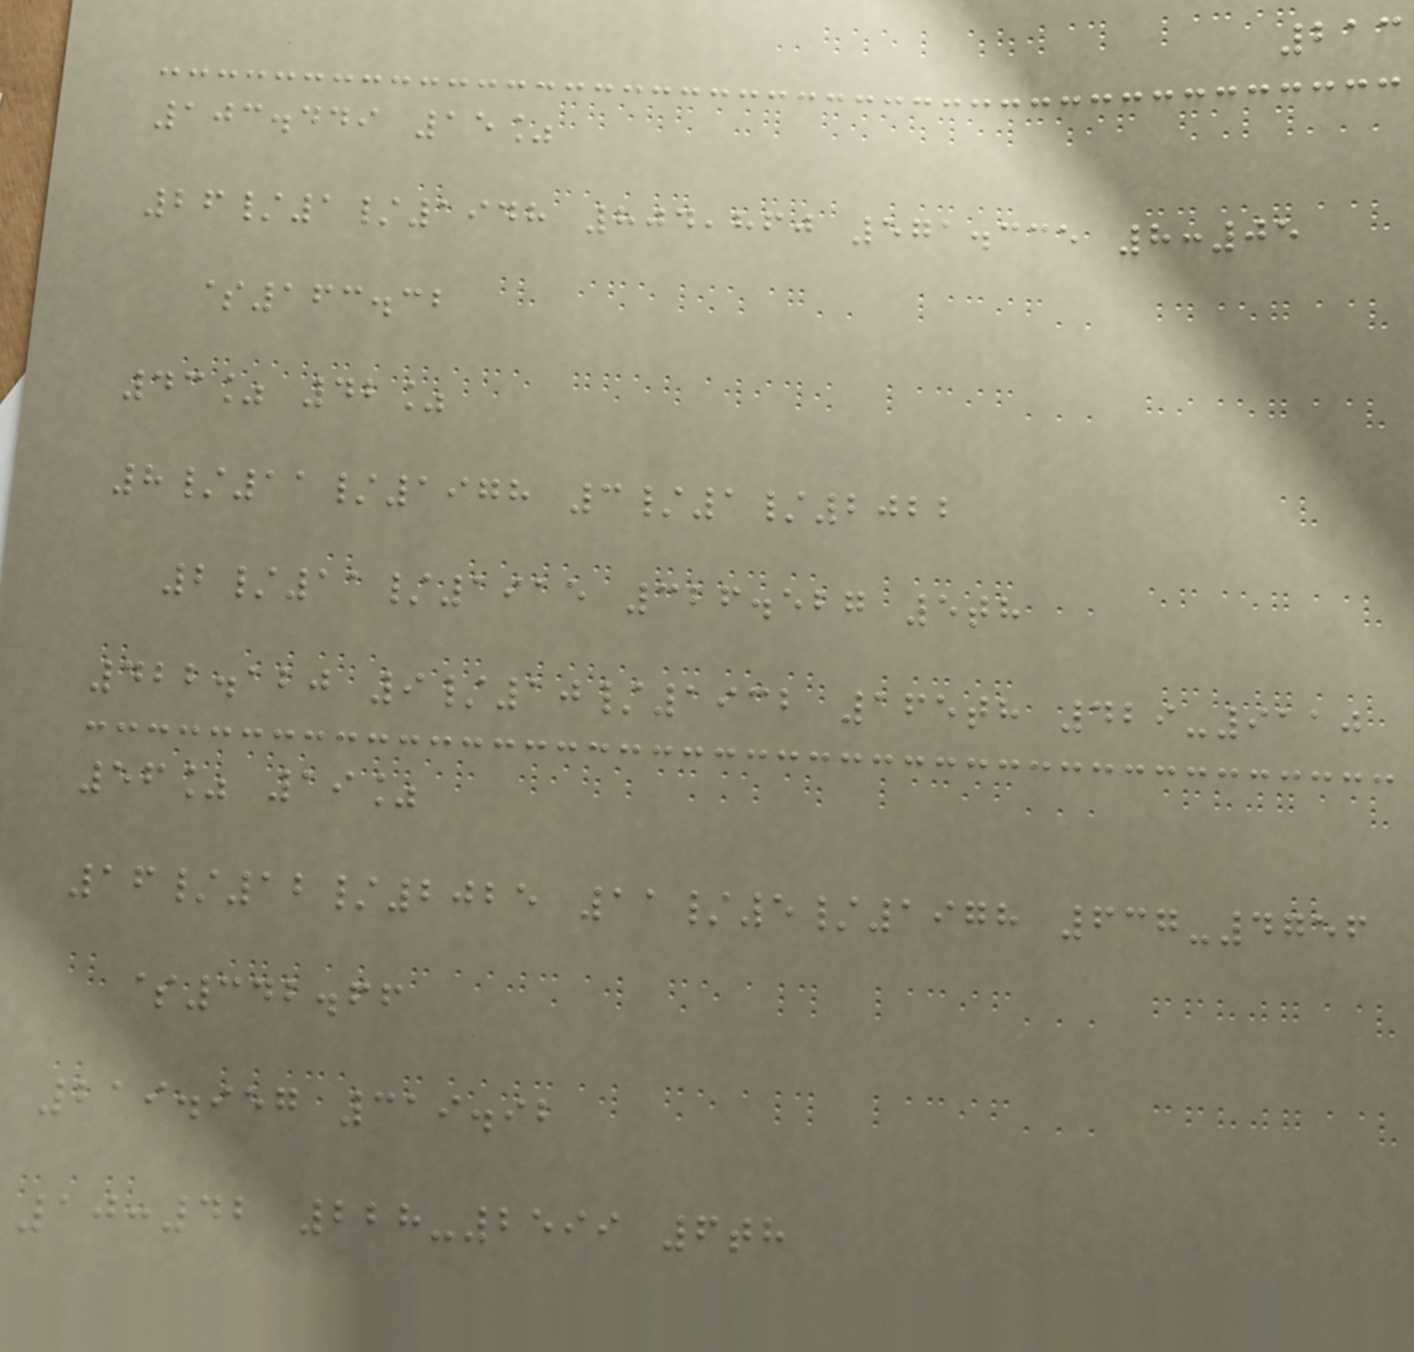213
103.449 15%
26/1/1948 804,860 571.335 8:05
$163.32
43% 42%
8/11/1978 3/1/2022
2/11/1915 326.527 5th
422.120 9/10/1932 165th 429-9110
56% 19%
16/12/2025 11/5/1978 637-4756
$342.66
219.957 319.92
10:42 228-2599 6th
